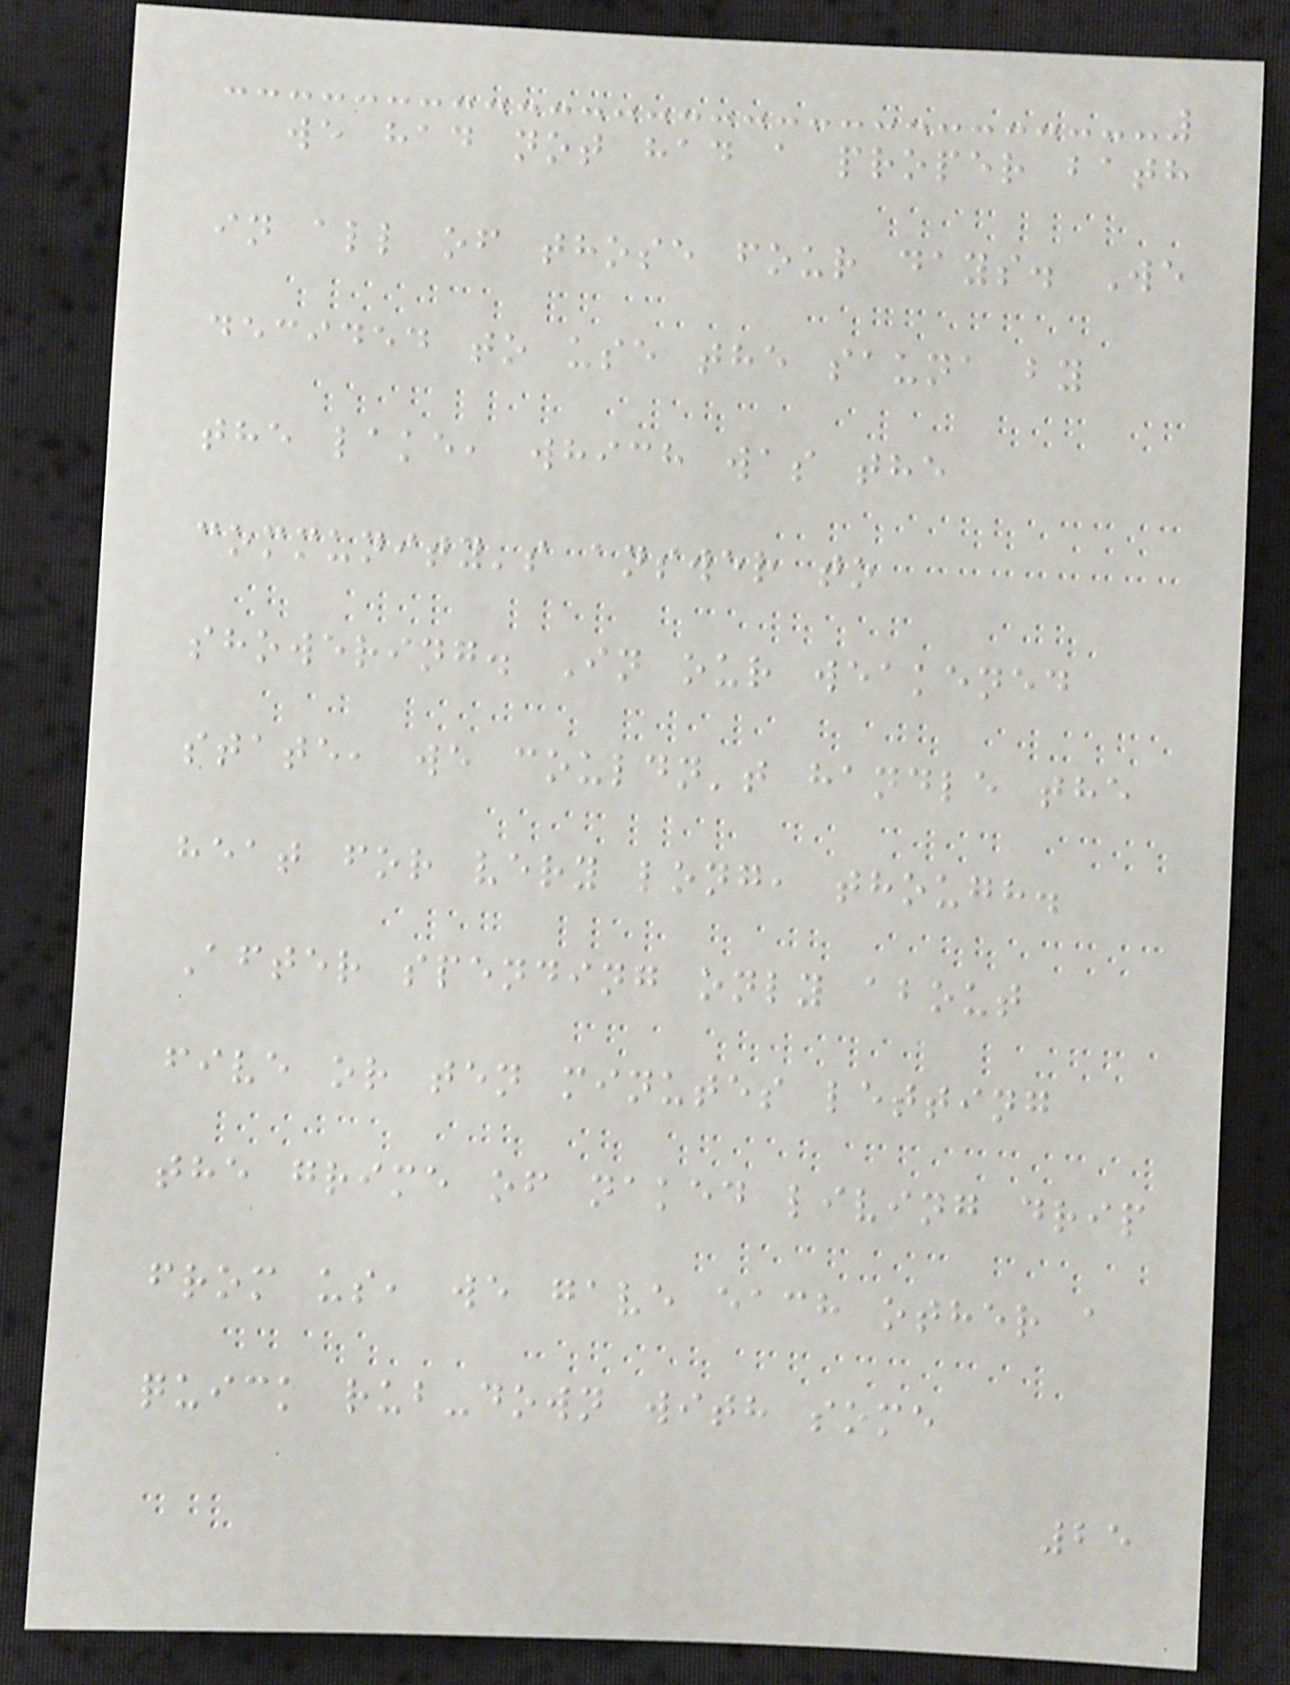we had not had a proper bath
in all of those four days. We
decided to use the sauna by
the lake, which was the
community's answer to
showering. In our weakened
state, we couldn't handle the
heat for very long, though.
After spending only about
five or ten minutes letting
the grime of naked living drip
from us, we gave each other a
quick rub-down with some
25
